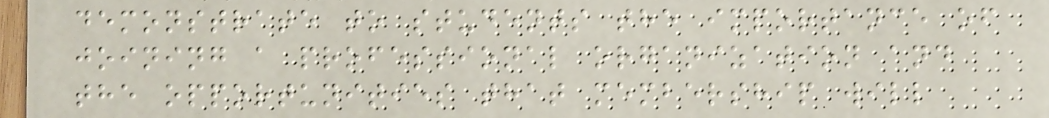demonstrate to students the importance of
joining a professional organization and
the opportunities that membership will
